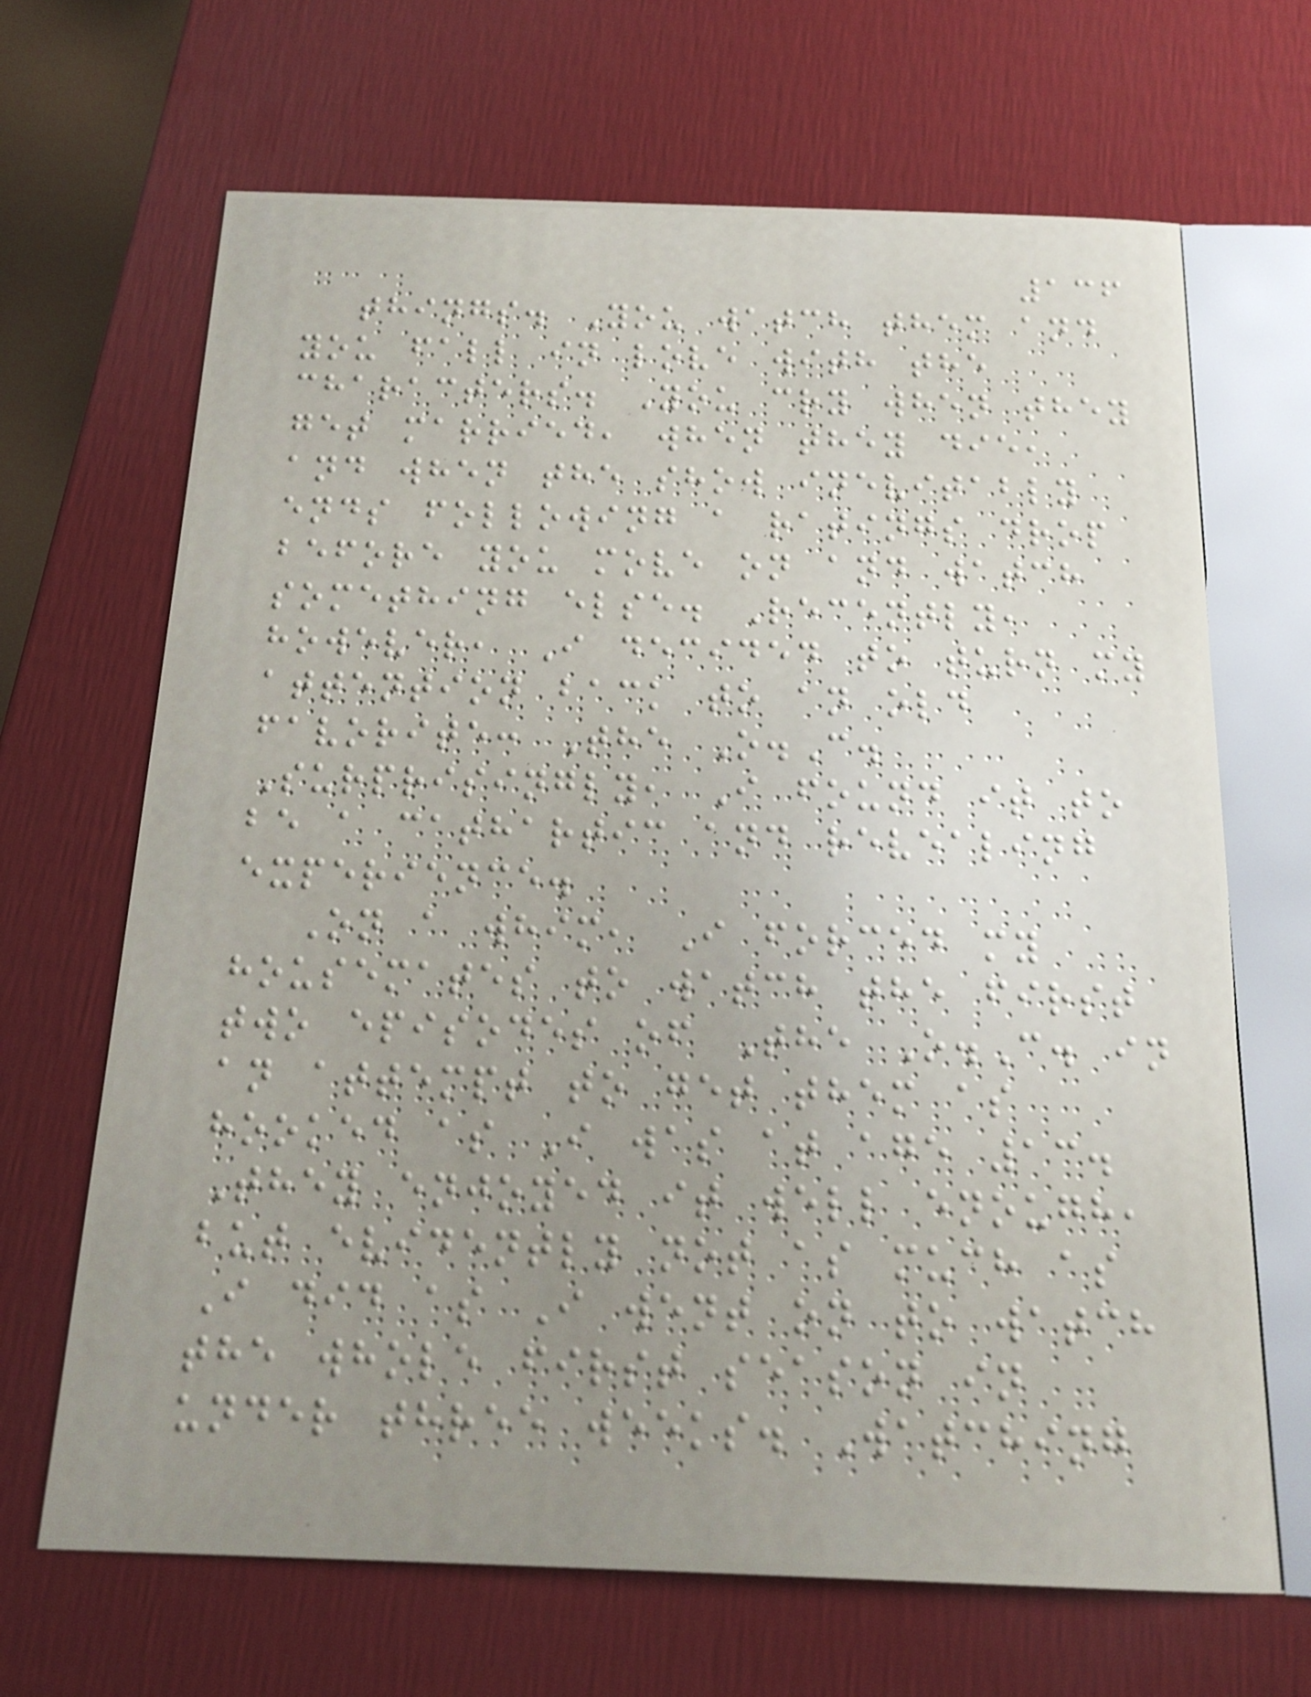136
things. You watch them and
you fall in love with the
characters. You cry when they
get married, when they die,
and when the show inevitably
ends following a ratings drop
before you move on and watch
something else. Recently,
however, I decided to turn my
attention back to an old
favorite: The O.C.
Surprisingly, I found it to
be a cathartic and revealing
experience.
On a whim, I forced my
housemates to watch the first
two episodes of The O.C. in
an attempt to get them as
hooked as I was at age 13.
They enjoyed it well enough,
but evidently not as much as
I did as I went on to watch
the whole first season in
under three weeks. Watching
